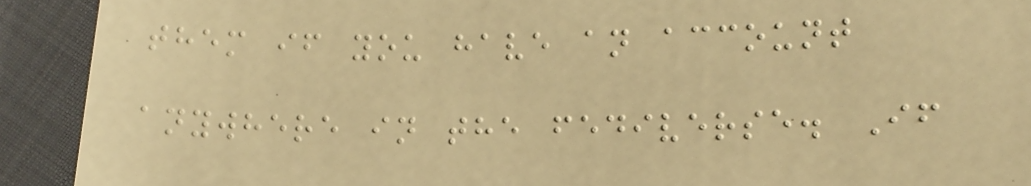them if you have an account
anywhere in the fediverse. If
